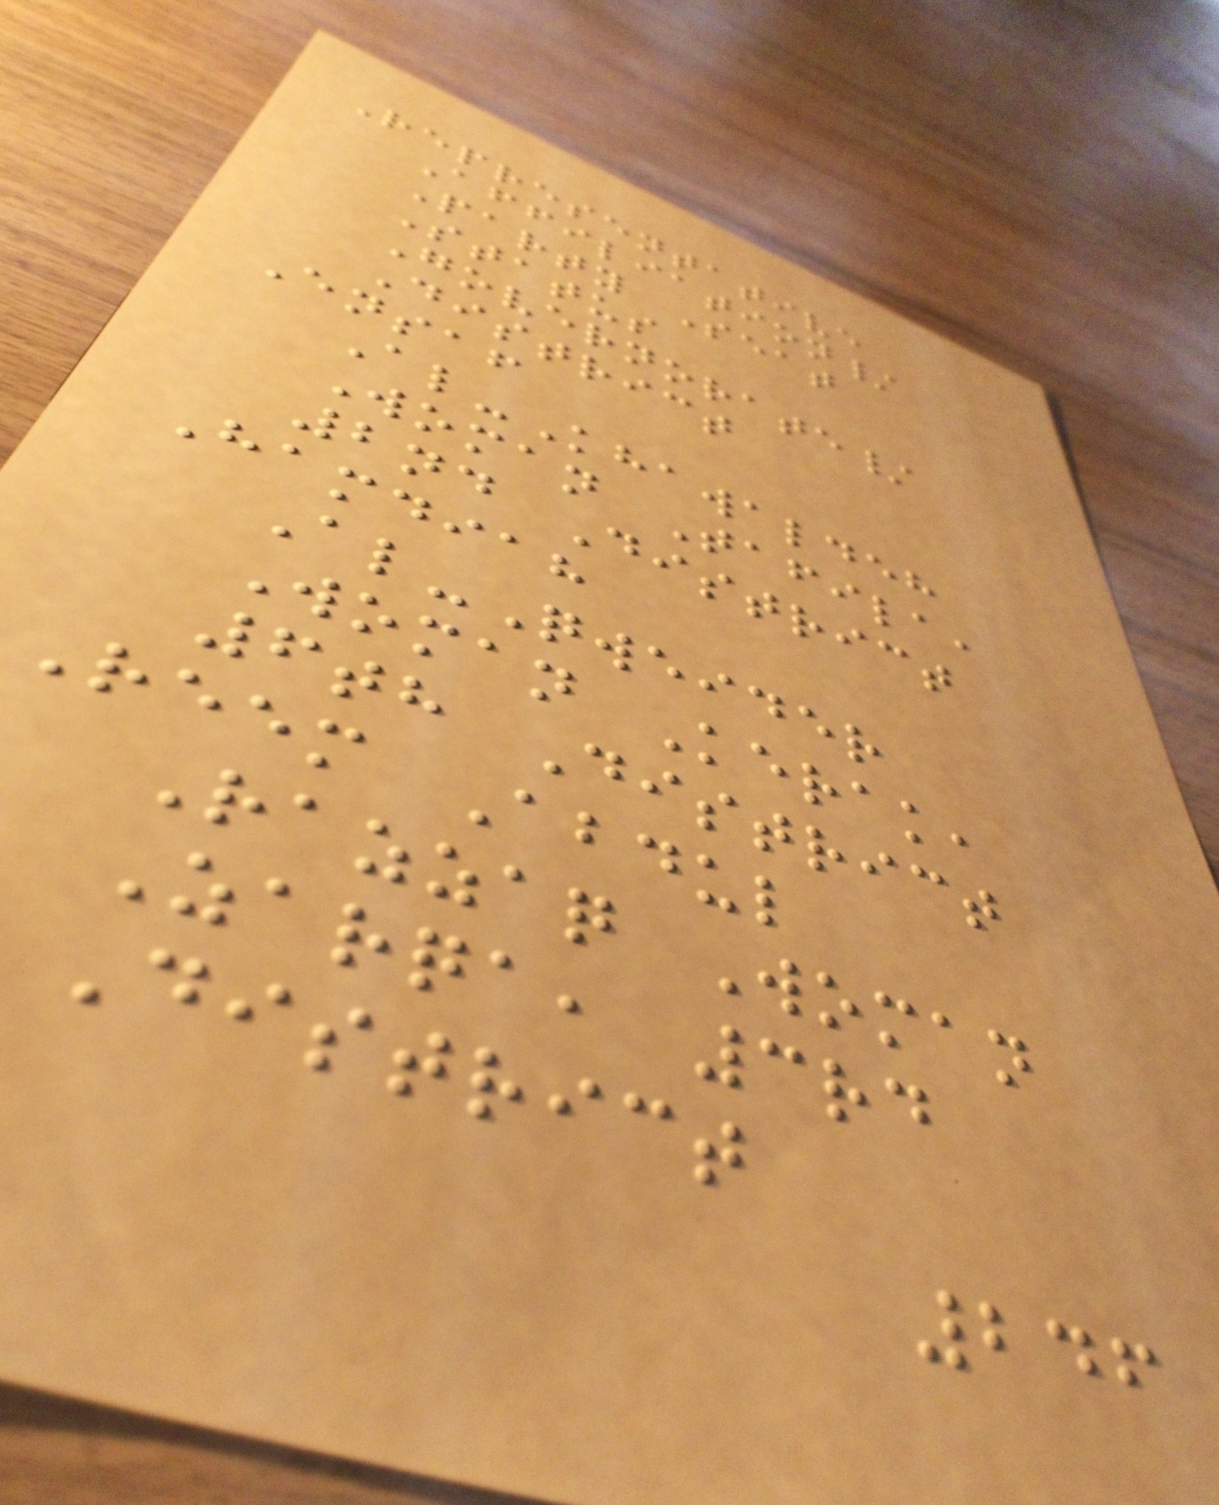Representative
Affiliation/
Party Seat
Status
Governorate/
District
Ensaf
Al-Khawaldeh
Woman Tafila,
2nd District
Hamdiah
Al-Qweider
Woman Kerak,
6th District
Reem Abdul
Razzaq Woman
Zarqa, 3rd
District
246
